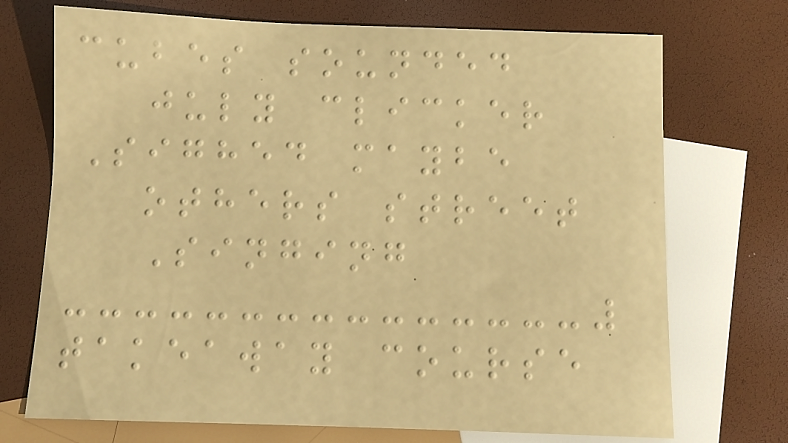cubes sounded
july clicker
Sighed maybe
others street
Singing
takeaway course
